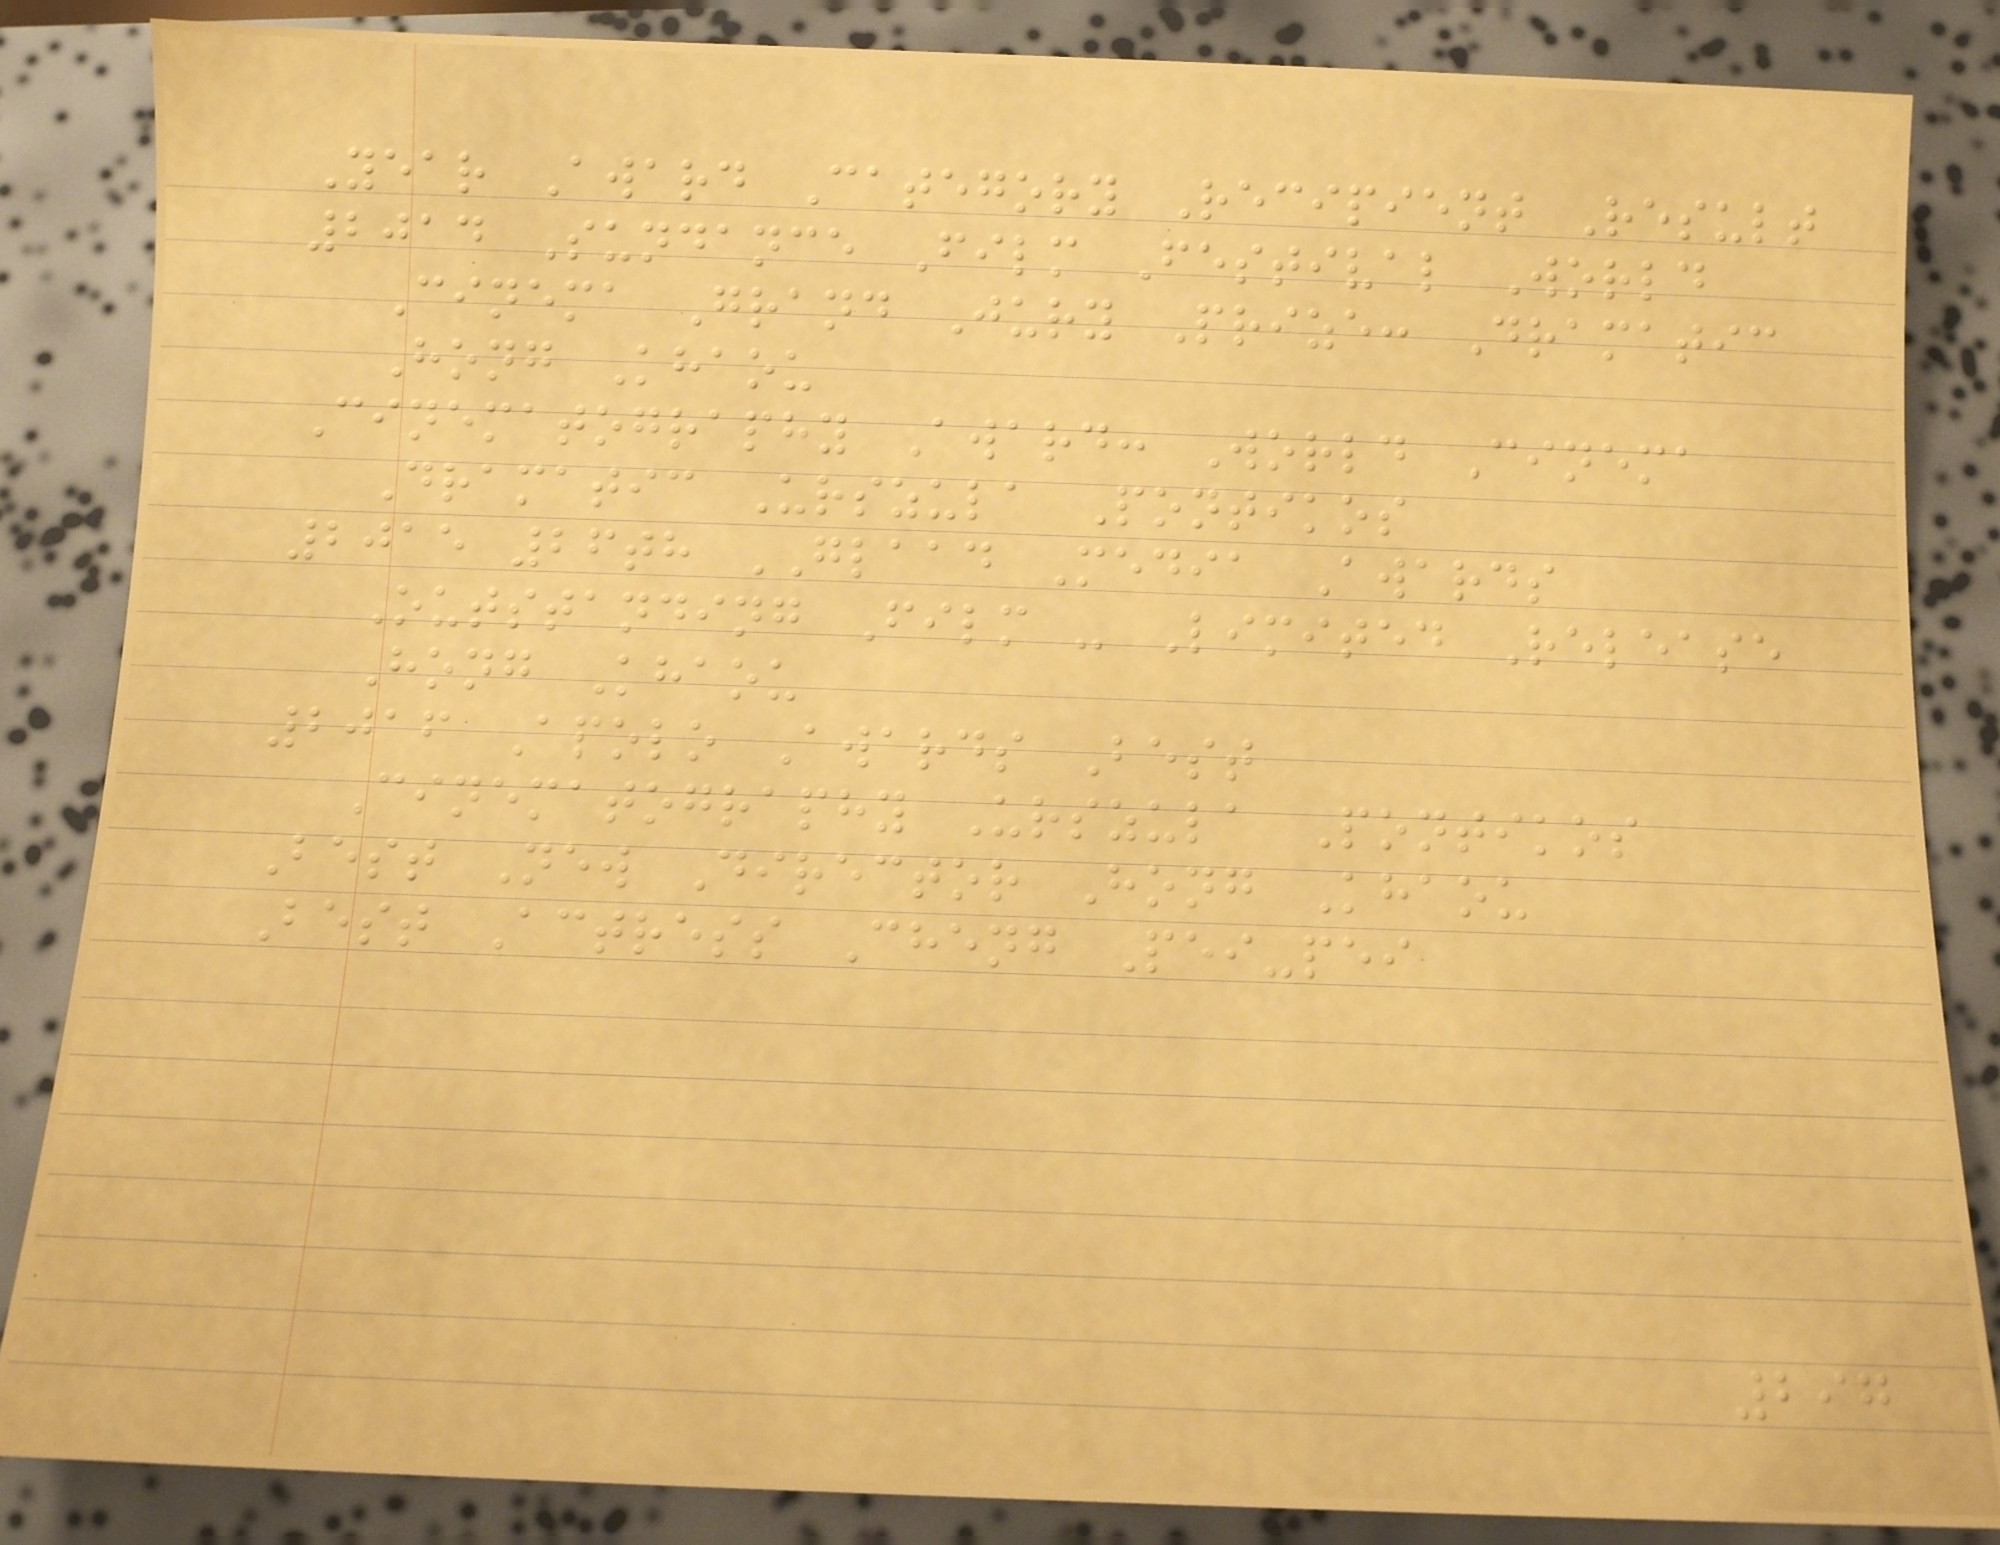Year Award Category Recipient Result
2014 Sundance Film Festival World
Cinema Grand Jury Prize: Dramatic
Hong Khaou
Cinematography Award: World Cinema
Dramatic Urszula Pontikos
2015 26th GLAAD Media Awards
Outstanding Film - Limited Release
Hong Khaou
2016 Apolo Awards Best
Cinematography Urszula Pontikos
Best New Director Hong Khaou
Best Actress Cheng Pei-pei
297
